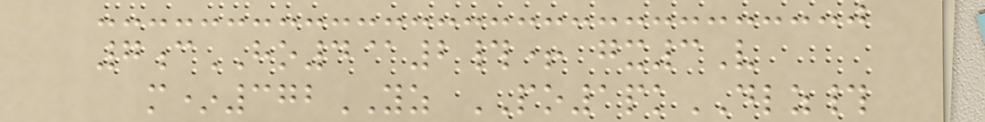7cHO4@2#+ gx3V
m*372YZ PO1pkDLZ#
